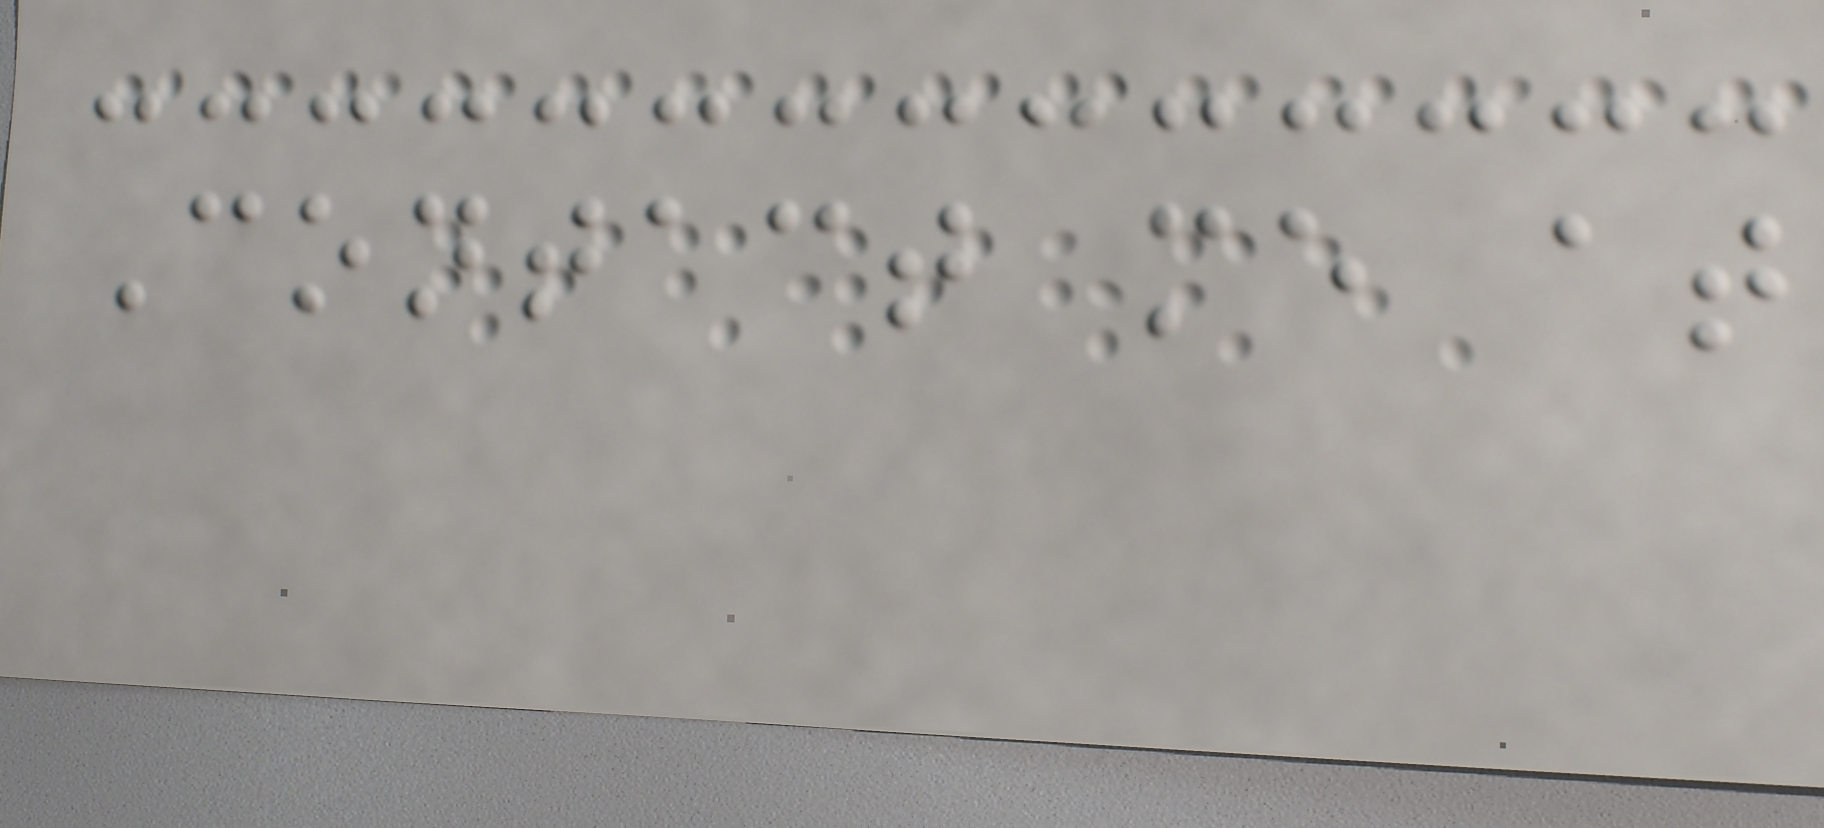Contact me at
